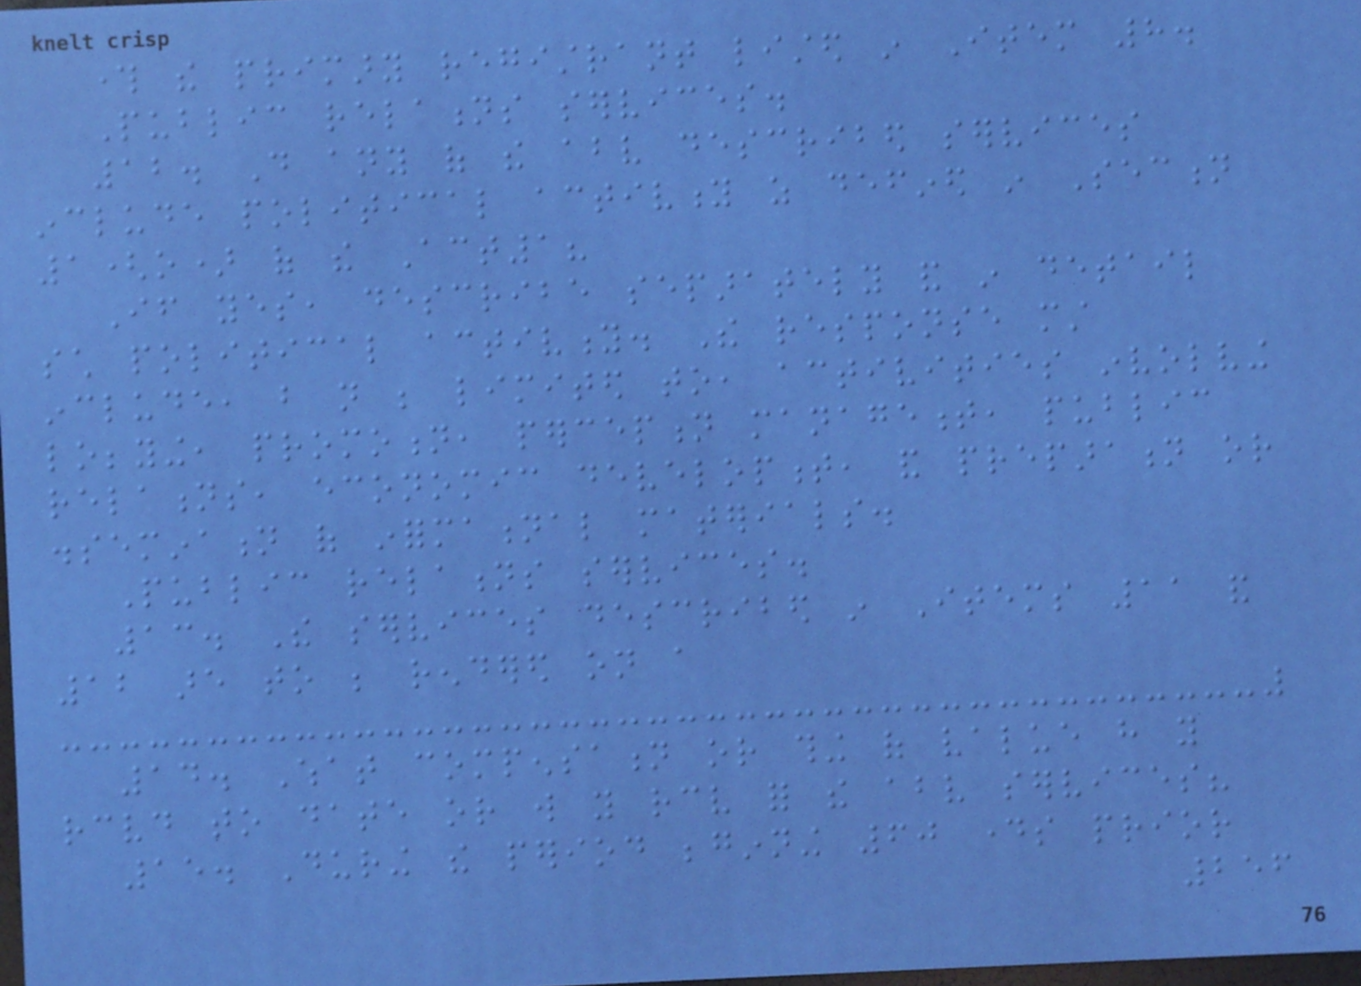through the primary registrant listed in Item 8.
Public relations services.
12. Do any of the above described services
include political activity as defined in Section
1(o) of the Act1?
If yes, describe separately and in detail
such political activity. The response must
include, but not be limited to, activities involving
lobbying, promotion, perception management, public
relations, economic development, and preparation or
dissemination of informational materials.
Public relations services.
13. The services described in Items 11 and
12 are to be rendered on a
14. What compensation or thing of value have you
received to date or will you receive for the above services?
15. During the period beginning 60 days prior
256
